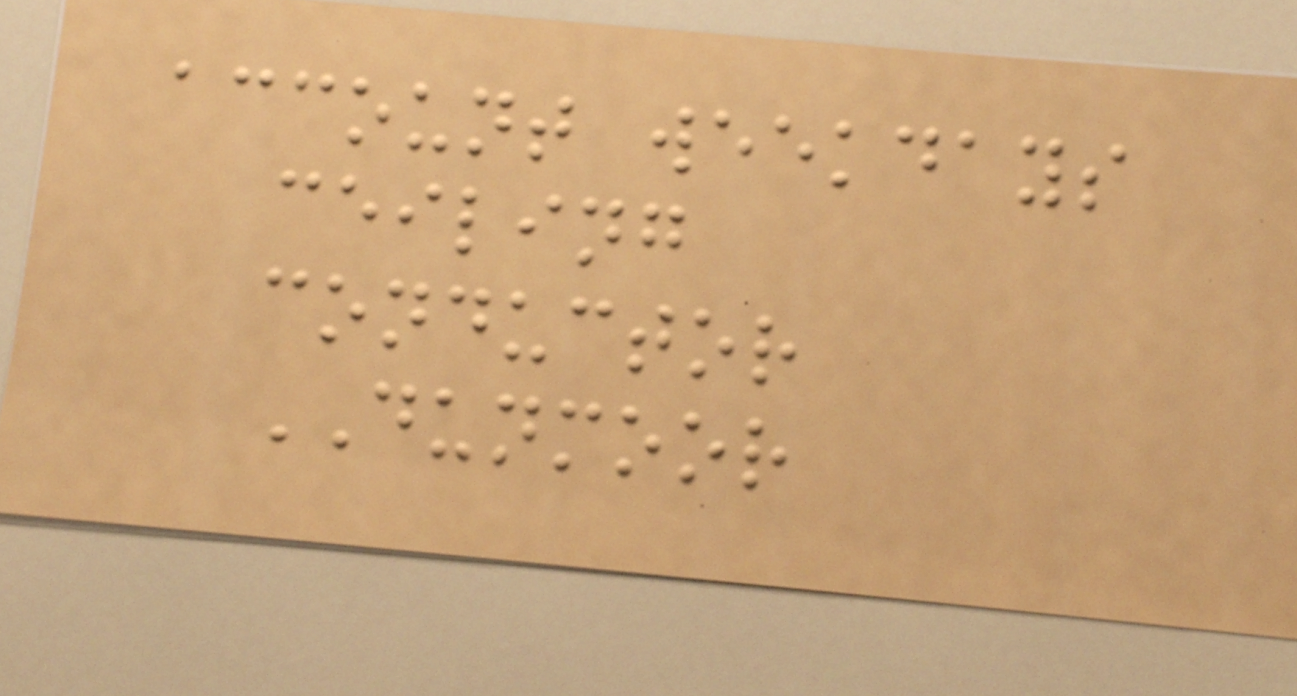account weekdays
ceiling
conductor
DUNMOOR
